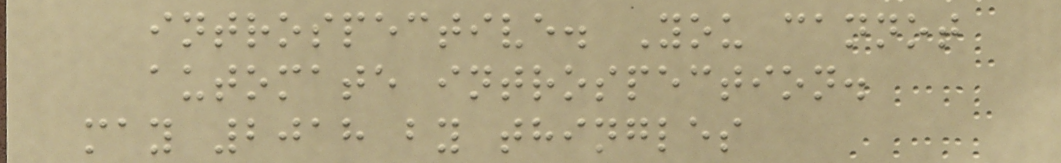introspective. You cannot
automate introspection.
may 2018 by thingles
